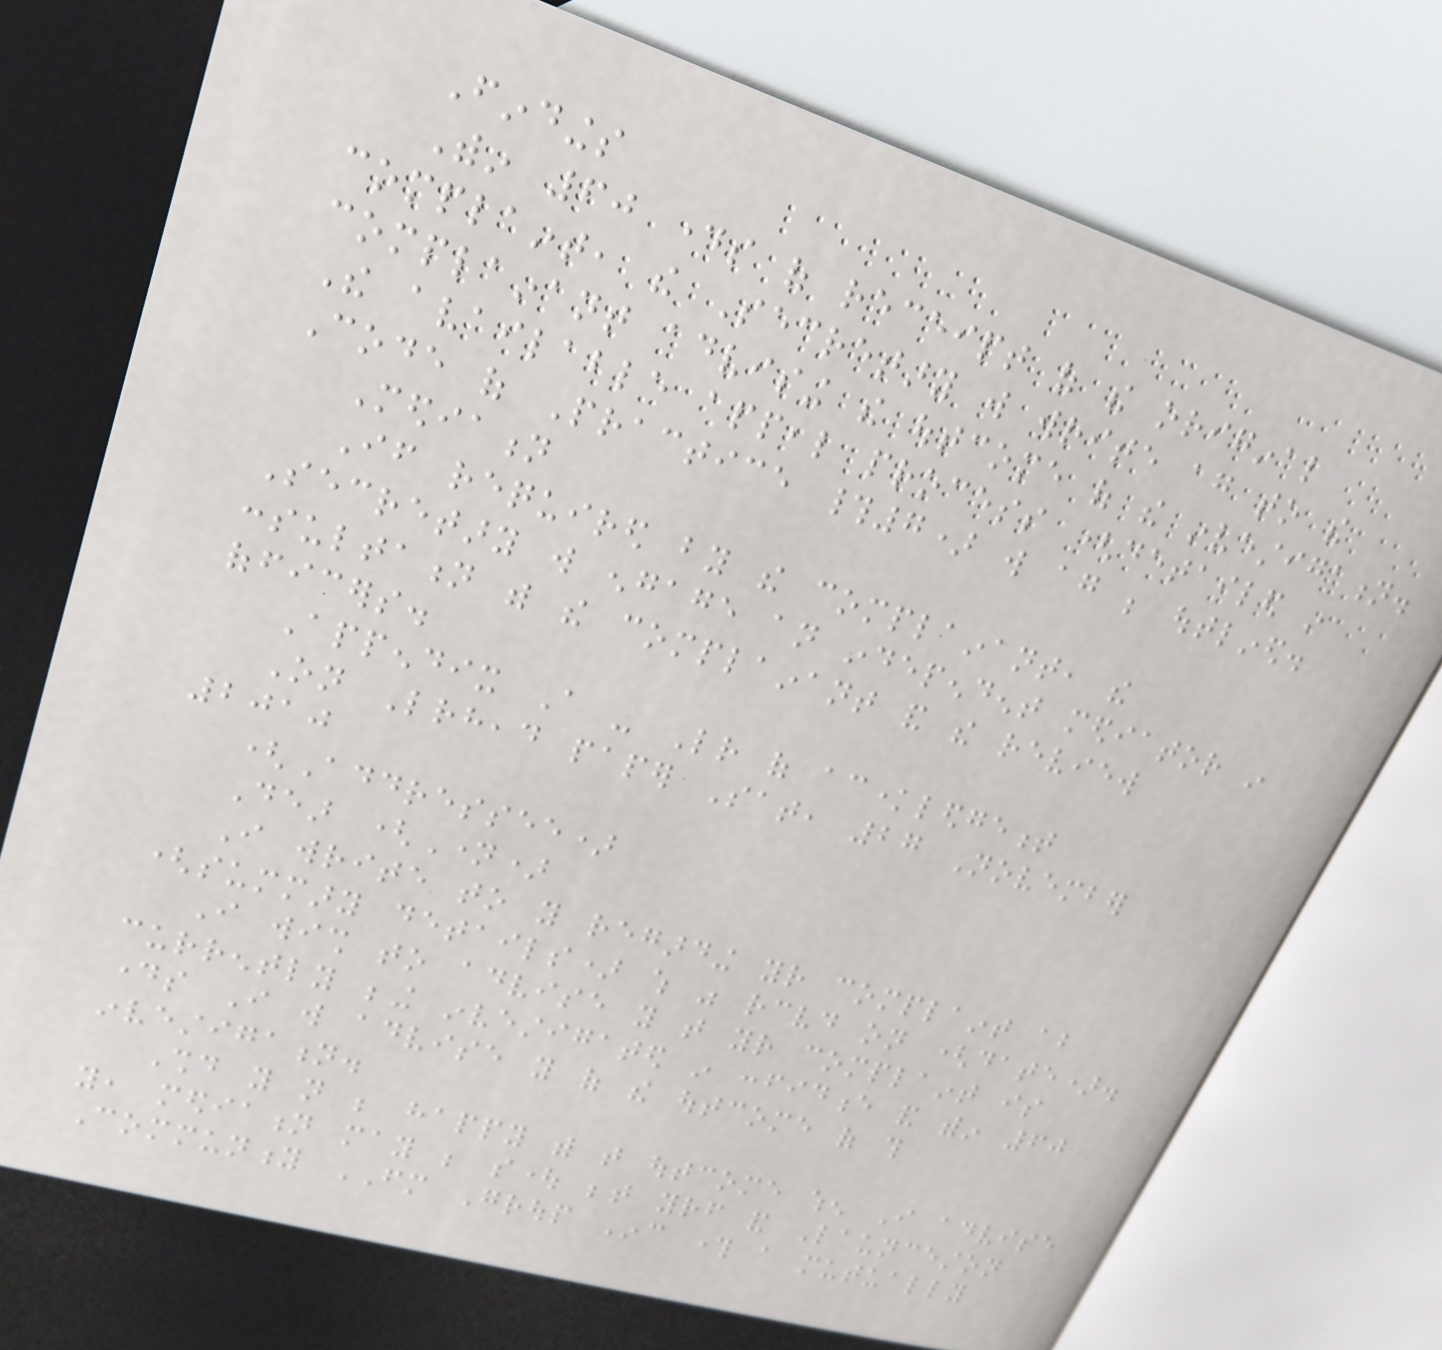Findings
Within 60 days of receipt of the original
complaint, the Secretary will write again to the
complainant advising the outcome of the investigation.
The available appeal process (detailed in
Code of Practice #7) will again be outlined.
Mediation
If required by the complainant, the
Secretary will engage an independent mediator in
consultation with the complainant and the review
officers.
Appendix A - Letter of acknowledgement
On Letterhead paper Sat, 27 November
2010
(Addressee)
Dear (Name)
I write to you regarding your complaint about
(summary details) which was received on (date).
I wish to advise you that your complaint is
currently being investigated in confidence and within 60
days I will advise you of the outcome of this
investigation.
Should you not be happy with that outcome when I advise
you, mediation may be sought between yourself and Launceston
Community FM Group Inc through a mutually
